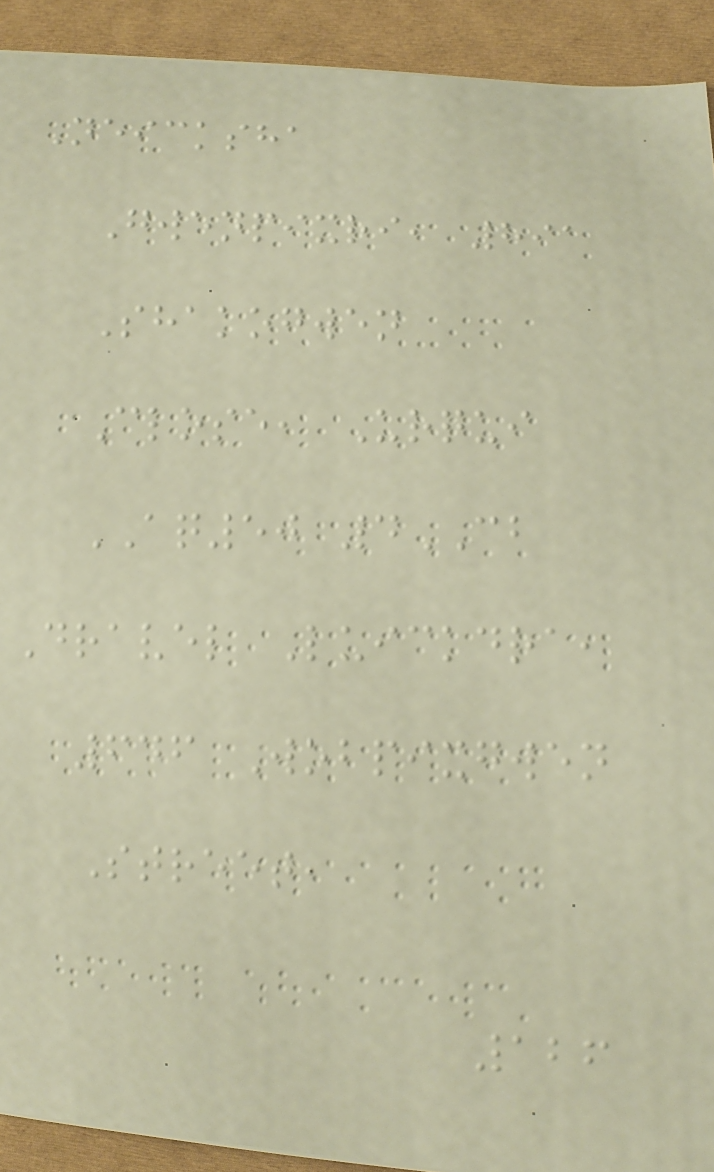Neicksha
Gwenpixri, 891
Shakogwen
Close, Urqui
AQ50 4CB
Dravel Luickdra,
646 Wobpixgwen
Street,
126
